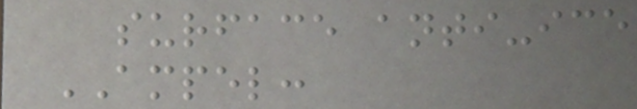surface anti-ice
AMPEL:
